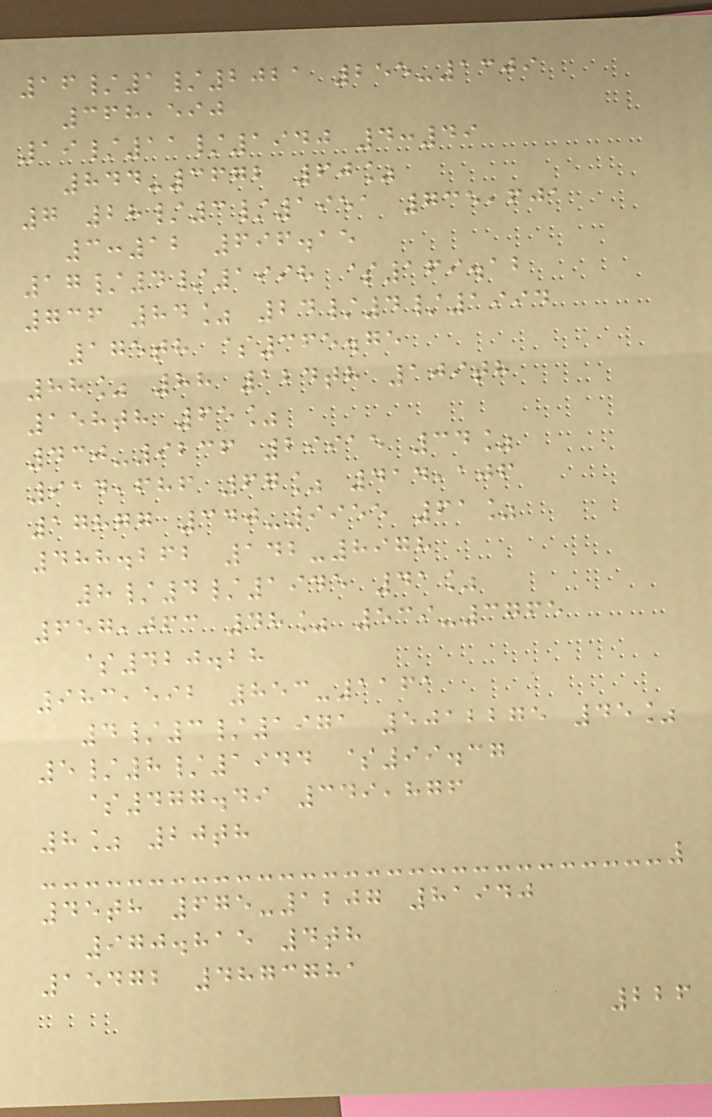16/1/2021 255-1309
368,590
19/11/1940 4:49
844-3672 60%
7 28/3/1951 735,601
3:12 696.15
17/4/1998 $169.12
736 84% 24/4/1994
175th $365.75
88% 88 124th 109th
158th 65%
430-9236 29915 34%
914,686 67% 414,106
17877 340-9955 61%
488.262 142-8978
8/4/1945 41%
657,063 48% 539-3765
$420.28
983,592 853-1161
4/3/1971 5012275 45%
5/8/1944 $99.37
$477.49 349,876
8% 20th
45th 675-1207 81940
970.815 4th
15472 4873781
226
